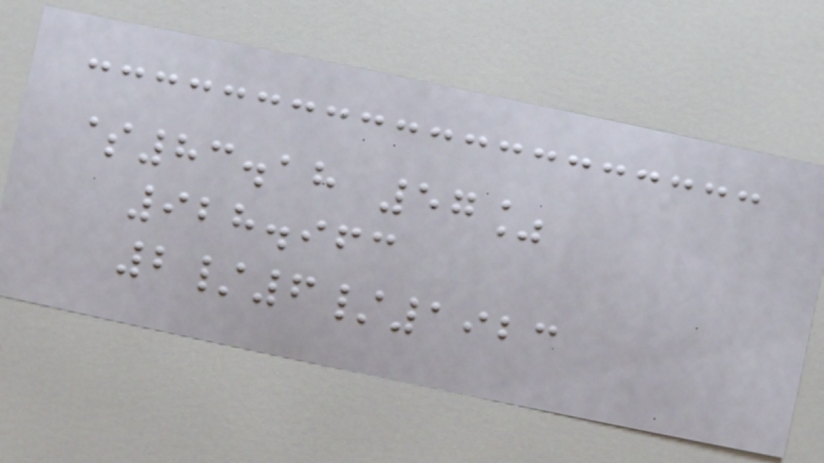$83.18 57%
928.963
2/6/1923
